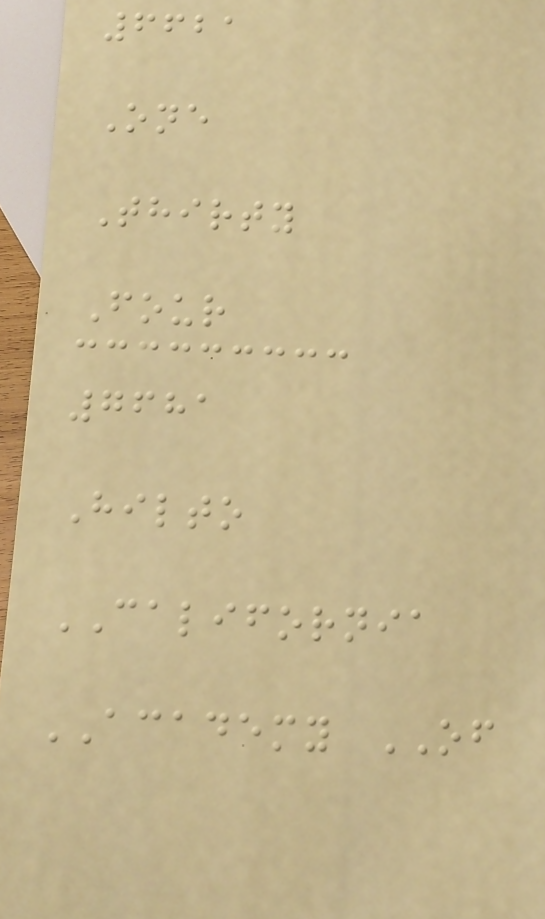6621
One
Thirty
Four
7681
Hilto
CALIFORNIA
ACADEMY OF
